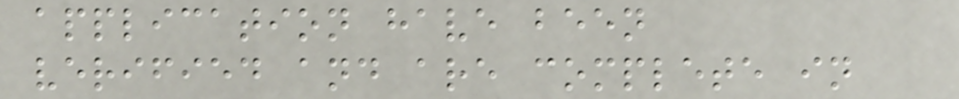application have been
verified and are complete in
